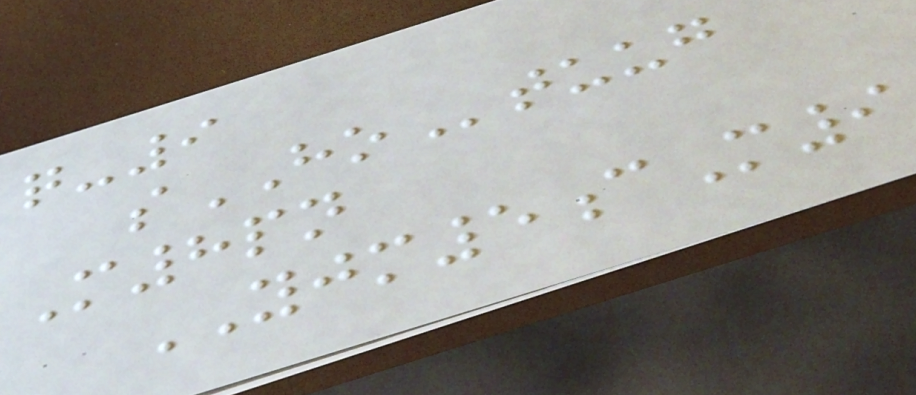q-9
sHOtuug
M8pn
YJM5cM9
